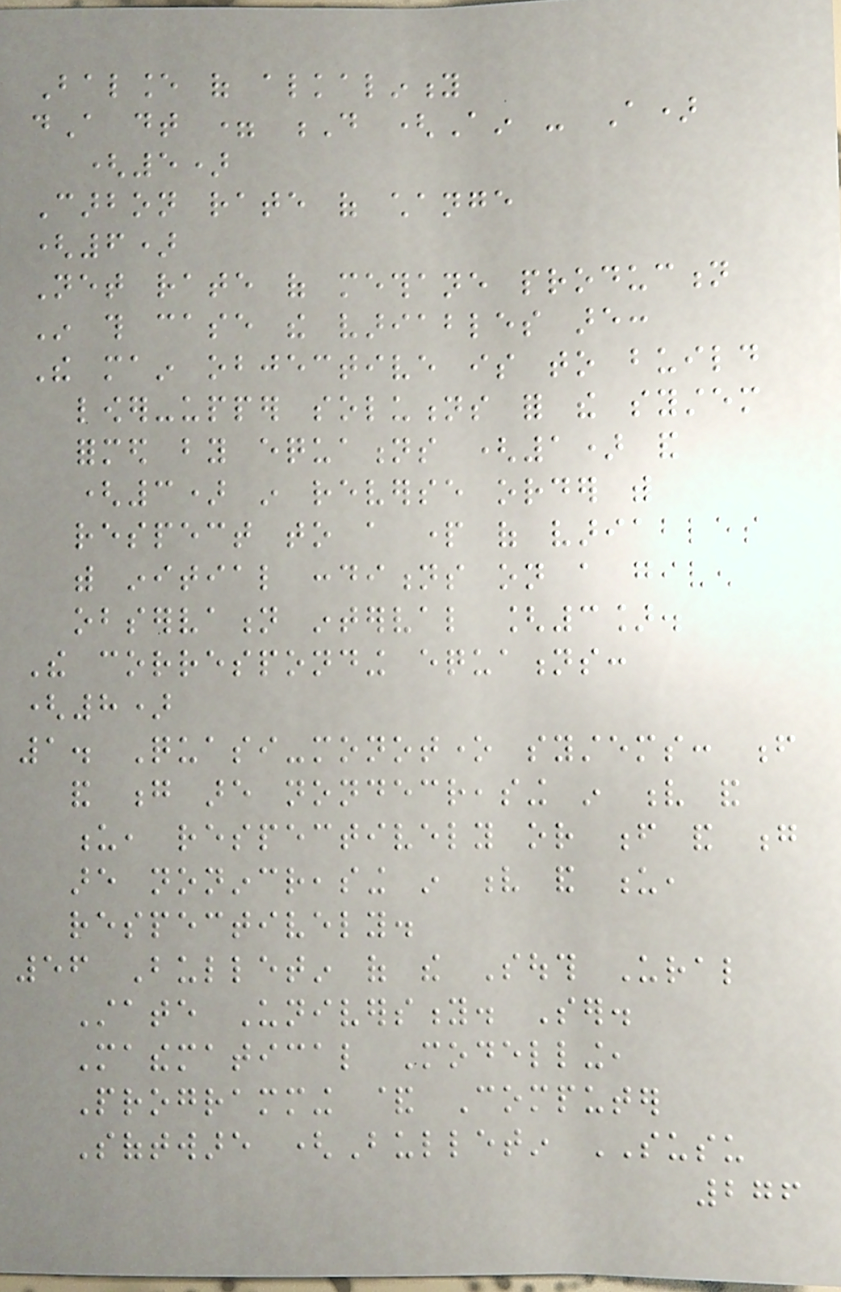Balance of alkalinity
dA dt = D (Ain - A)
(5)
Carbon rate of change
(6)
Net rate of methane production
In this case the variables are:
The main objective is to build
lower-upper solutions for the system
formed by equations (1) and
(3) in reverse order with
respect to a part of variables
with initial conditions on a given
observation interval [3].
The corresponding equations:
(8)
1. Quasi-monotone systems: f
and g are nondecreasing in v and
u, respectively or f and g
are nonincreasing in v and u,
respectively.
56 Bulletin of the South Ural
State University. Ser.
Mathematical Modelling,
Programming & Computer
Software (Bulletin SUSU
276
